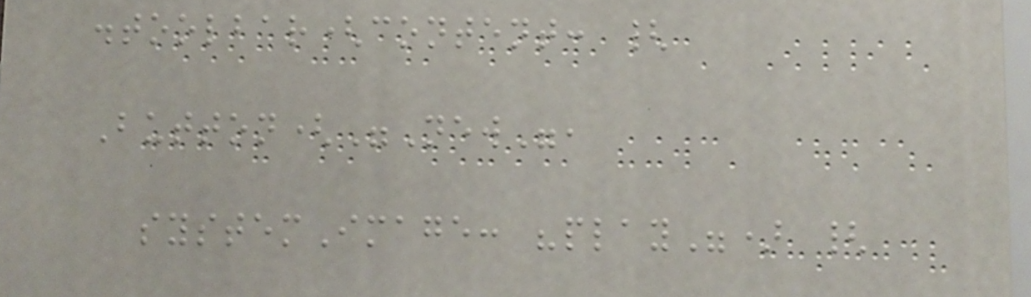.toolbar(content: {
Button("New",
systemImage: "play") {
